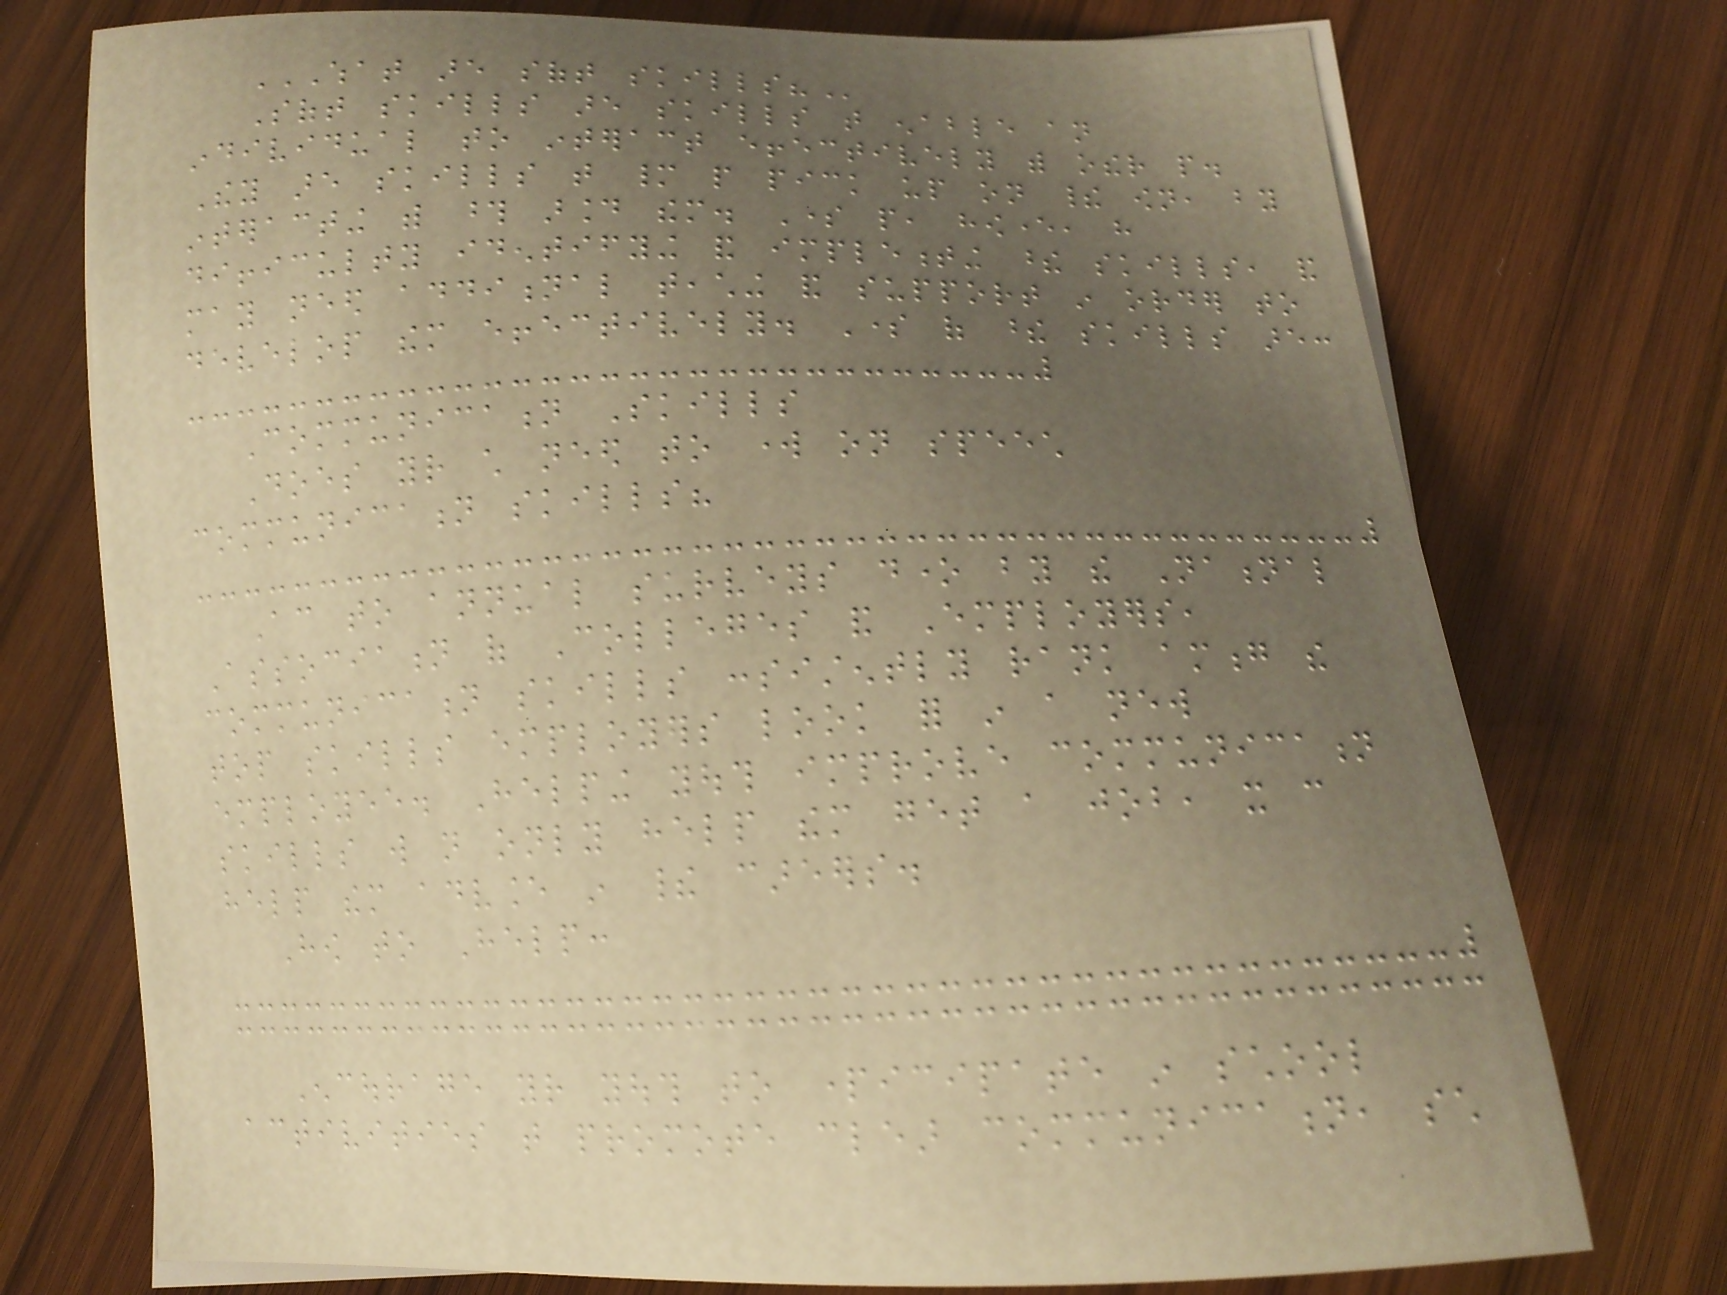WHAT ARE SOFT SKILLS?
Soft skills are skills that enable an
individual to interact effectively with other people.
They are skills that many people pick up on their own, by
interacting with those around them. Some people, however, have
difficulty identifying and implementing these skills, and
may need additional teaching and support in order to
develop them effectively. Some of these skills are:
Communication Skills
Does your child need to work on speech
communication skills?
According to annual surveys done by the National
Association of Colleges and Employers,
communication skills consistently rank among the
top skills employers look for in a new
employee. Helping youth improve communication
skills will not only help them get a job, it can
help them advance in their careers.
How to Help:
Encourage your youth to participate in school
activities that promote clear communication, such
